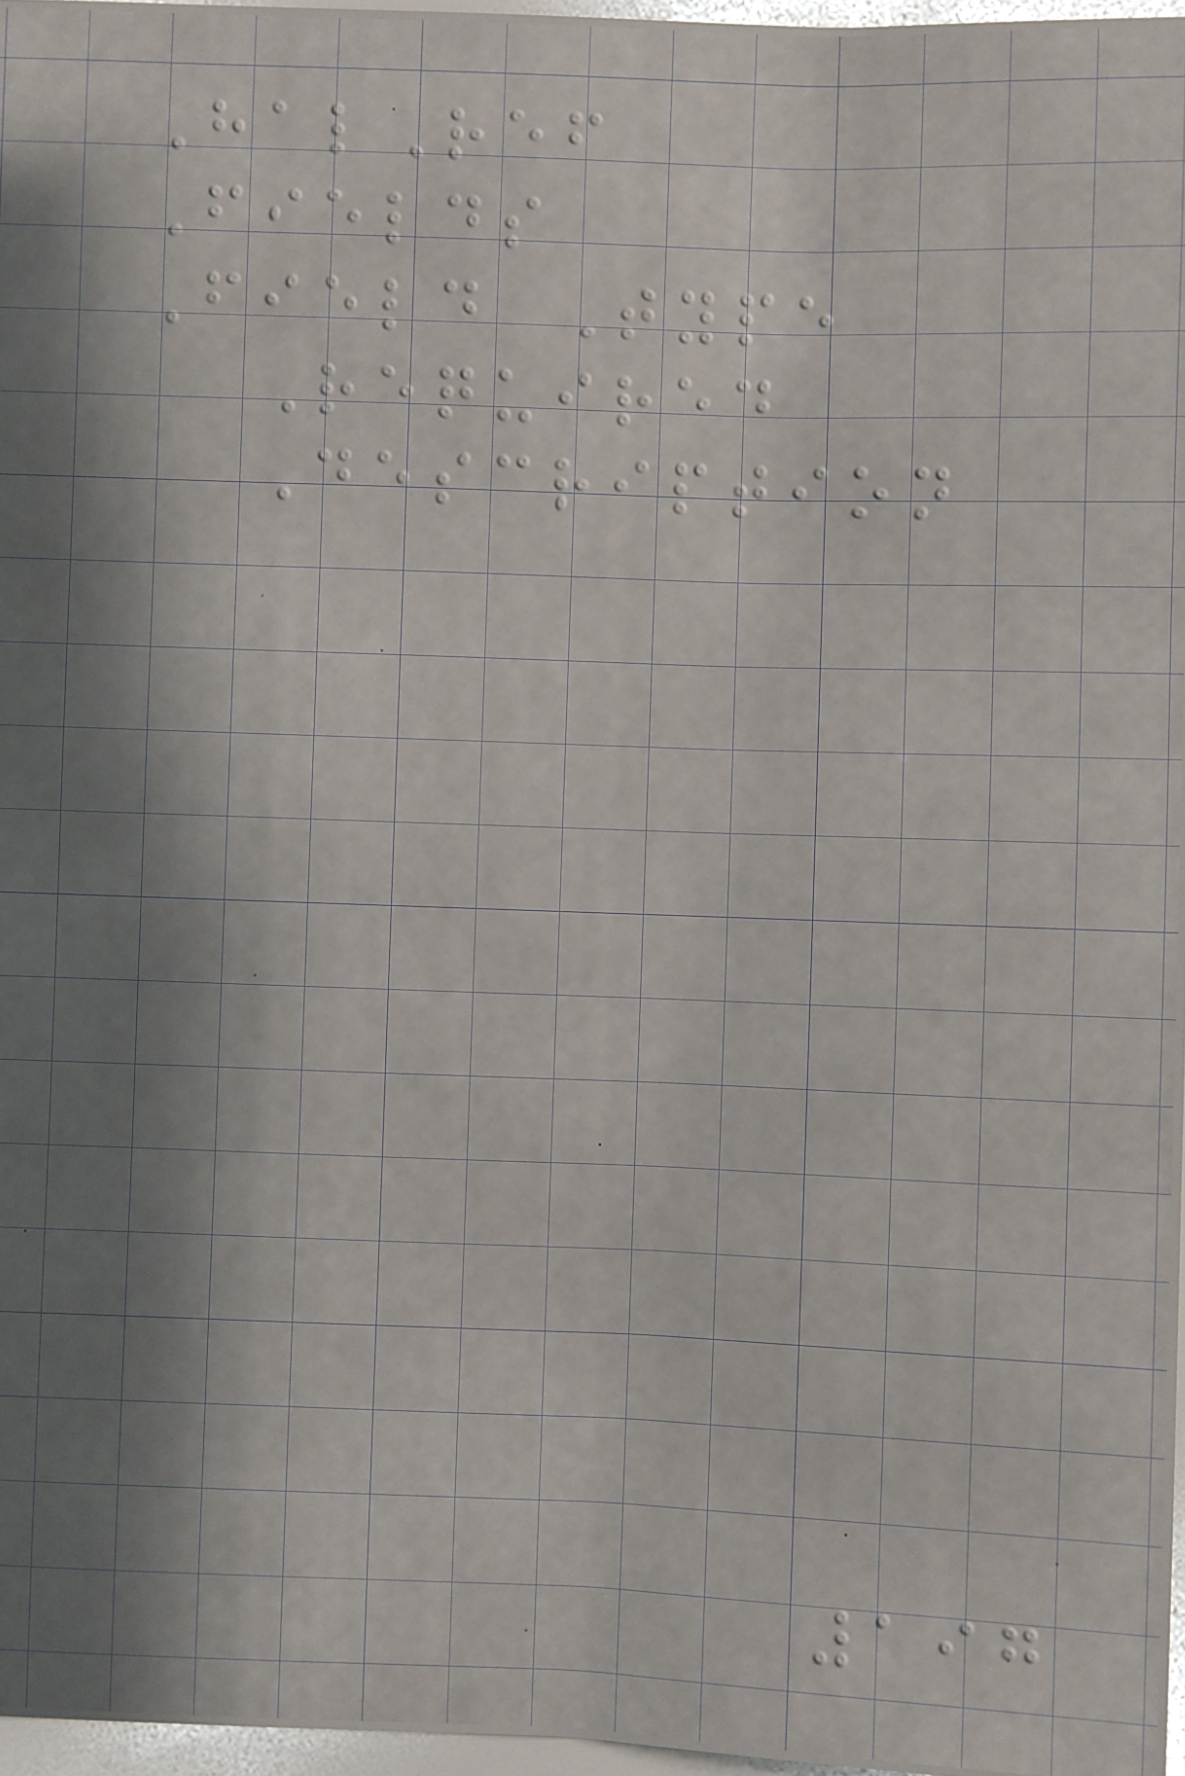HalRef
Fields
Field Type
Required
Description
197
